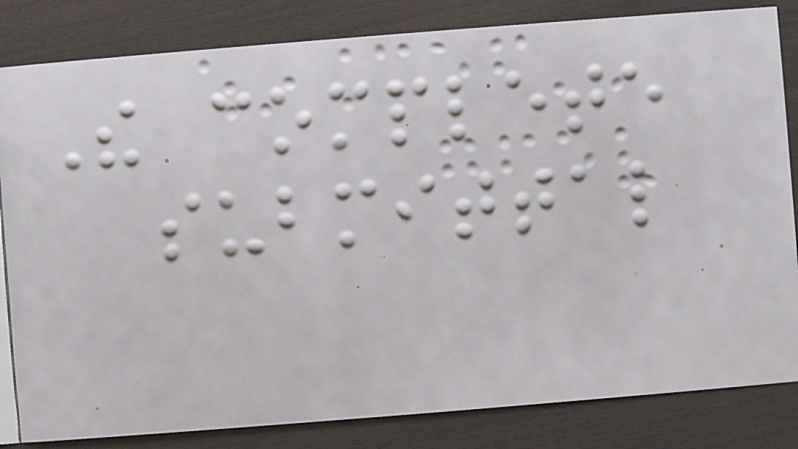The complete
submittal
